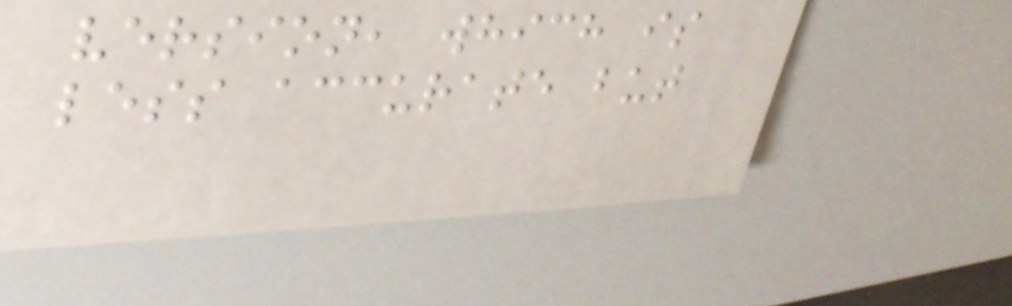version, which is
less accurate but
